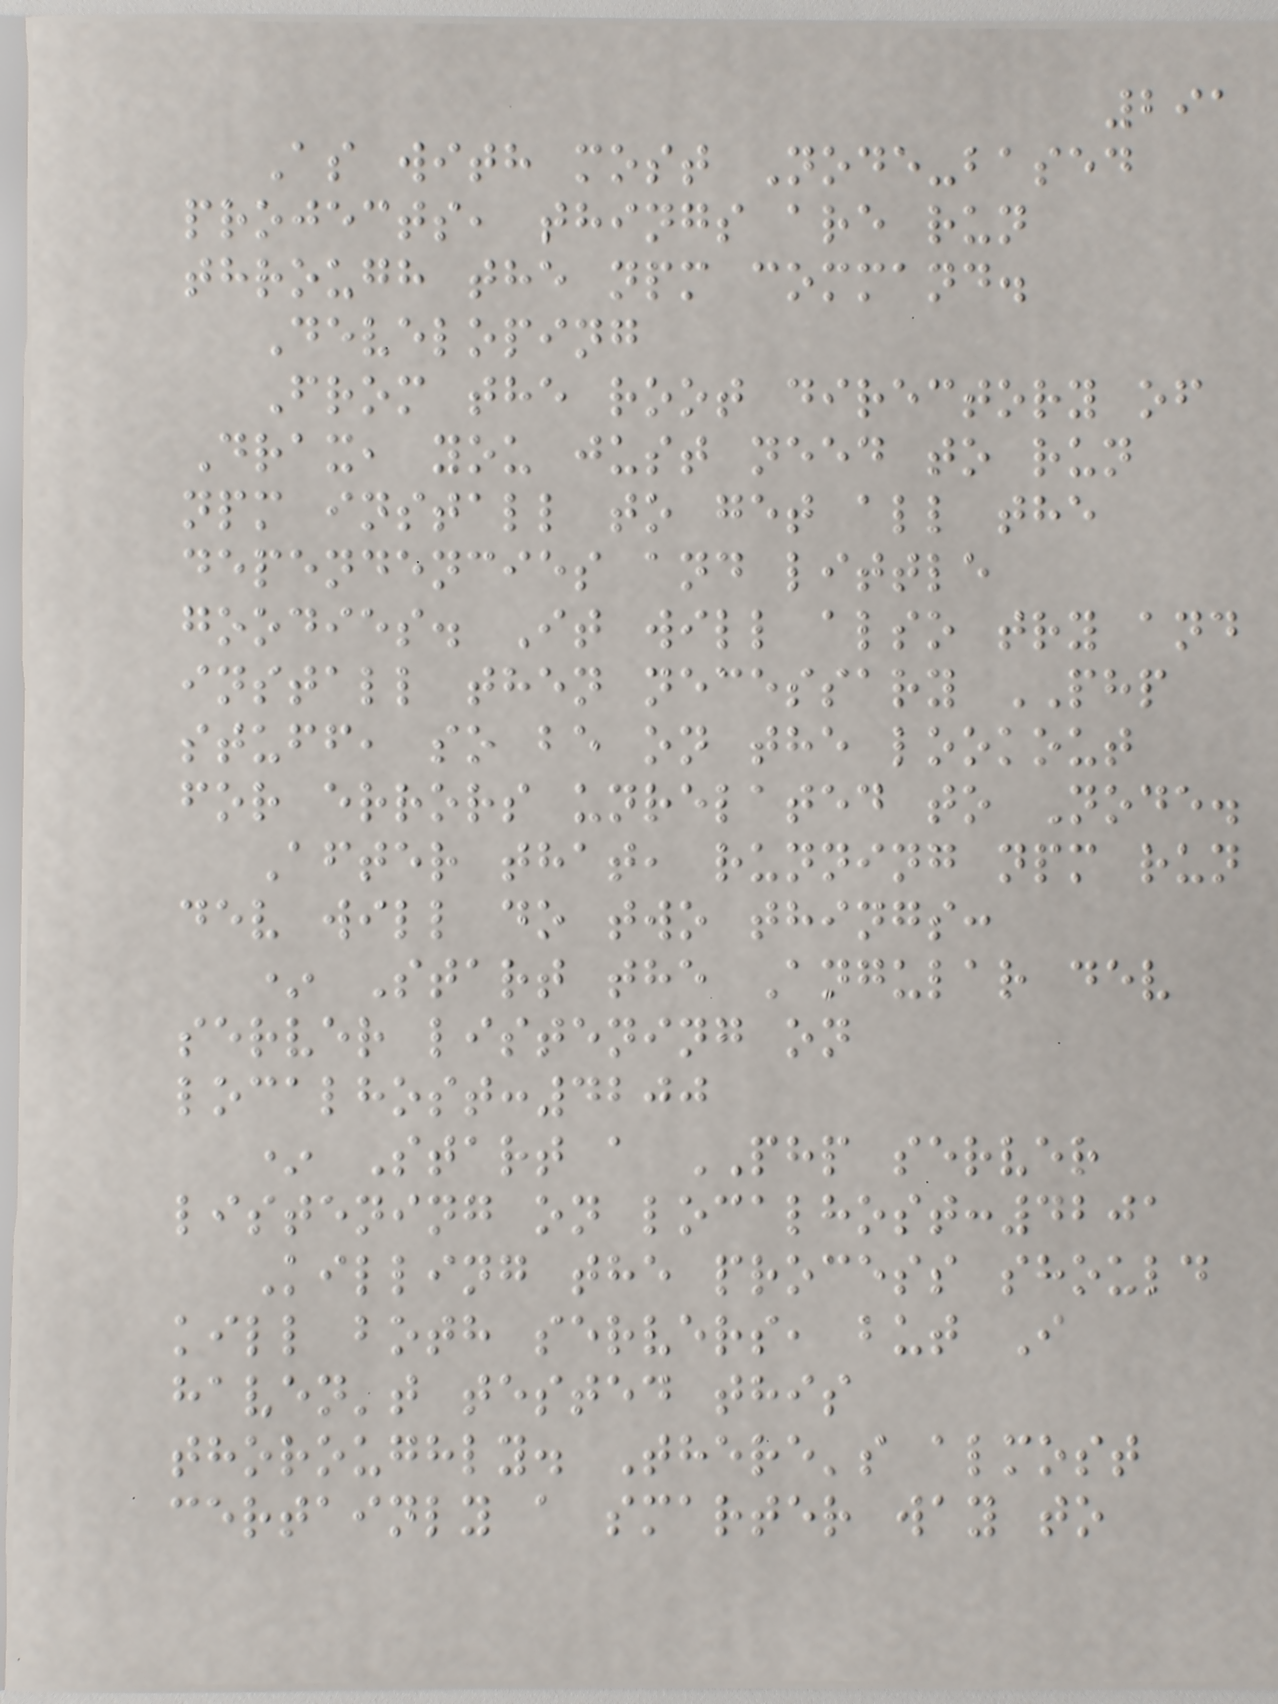291
As with most Node-based
projects, things are run
through the npm command.
Developing
From the root directory of
Drax, you just need to run
npm install to get all the
dependencies and little
goodies. It will also try and
install then necessary PHP
stuff, so be on the lookout
for errors unrelated to Node.
After that, running npm run
dev will do two things:
* Start the Angular dev
server listening on
localhost:4200
* Start a PHP server
listening on localhost:4201
Killing the process should
kill both servers, but I
haven't tested this
thoroughly. There's almost
certainly a smarter way to
